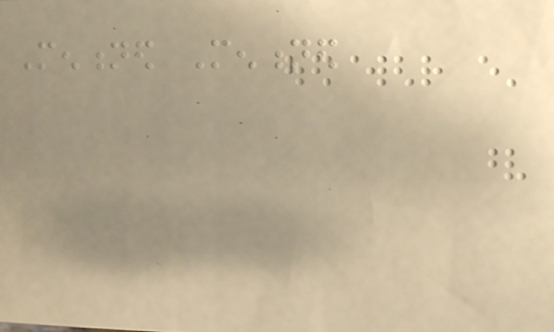Mentioned Mentioned
